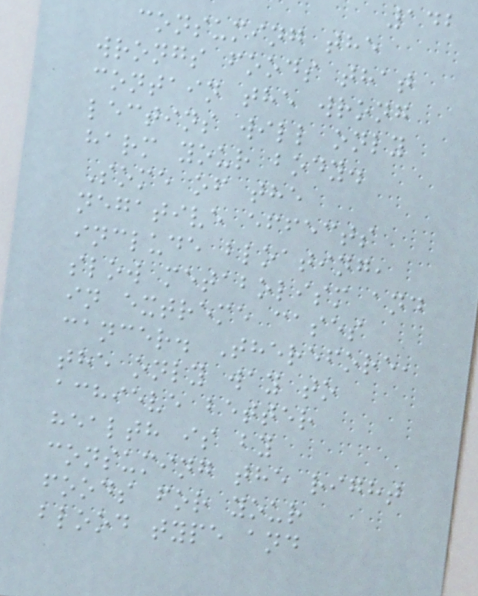142
consuming the
wrongs foods that
contain the wrong
lectins will only
harm your body.
Some of the
negative effects
include bloating,
slow metabolism and
in extreme cases
cancer. Therefore,
the only way to
achieve better
health is by
consuming the right
foods for your
blood type and
